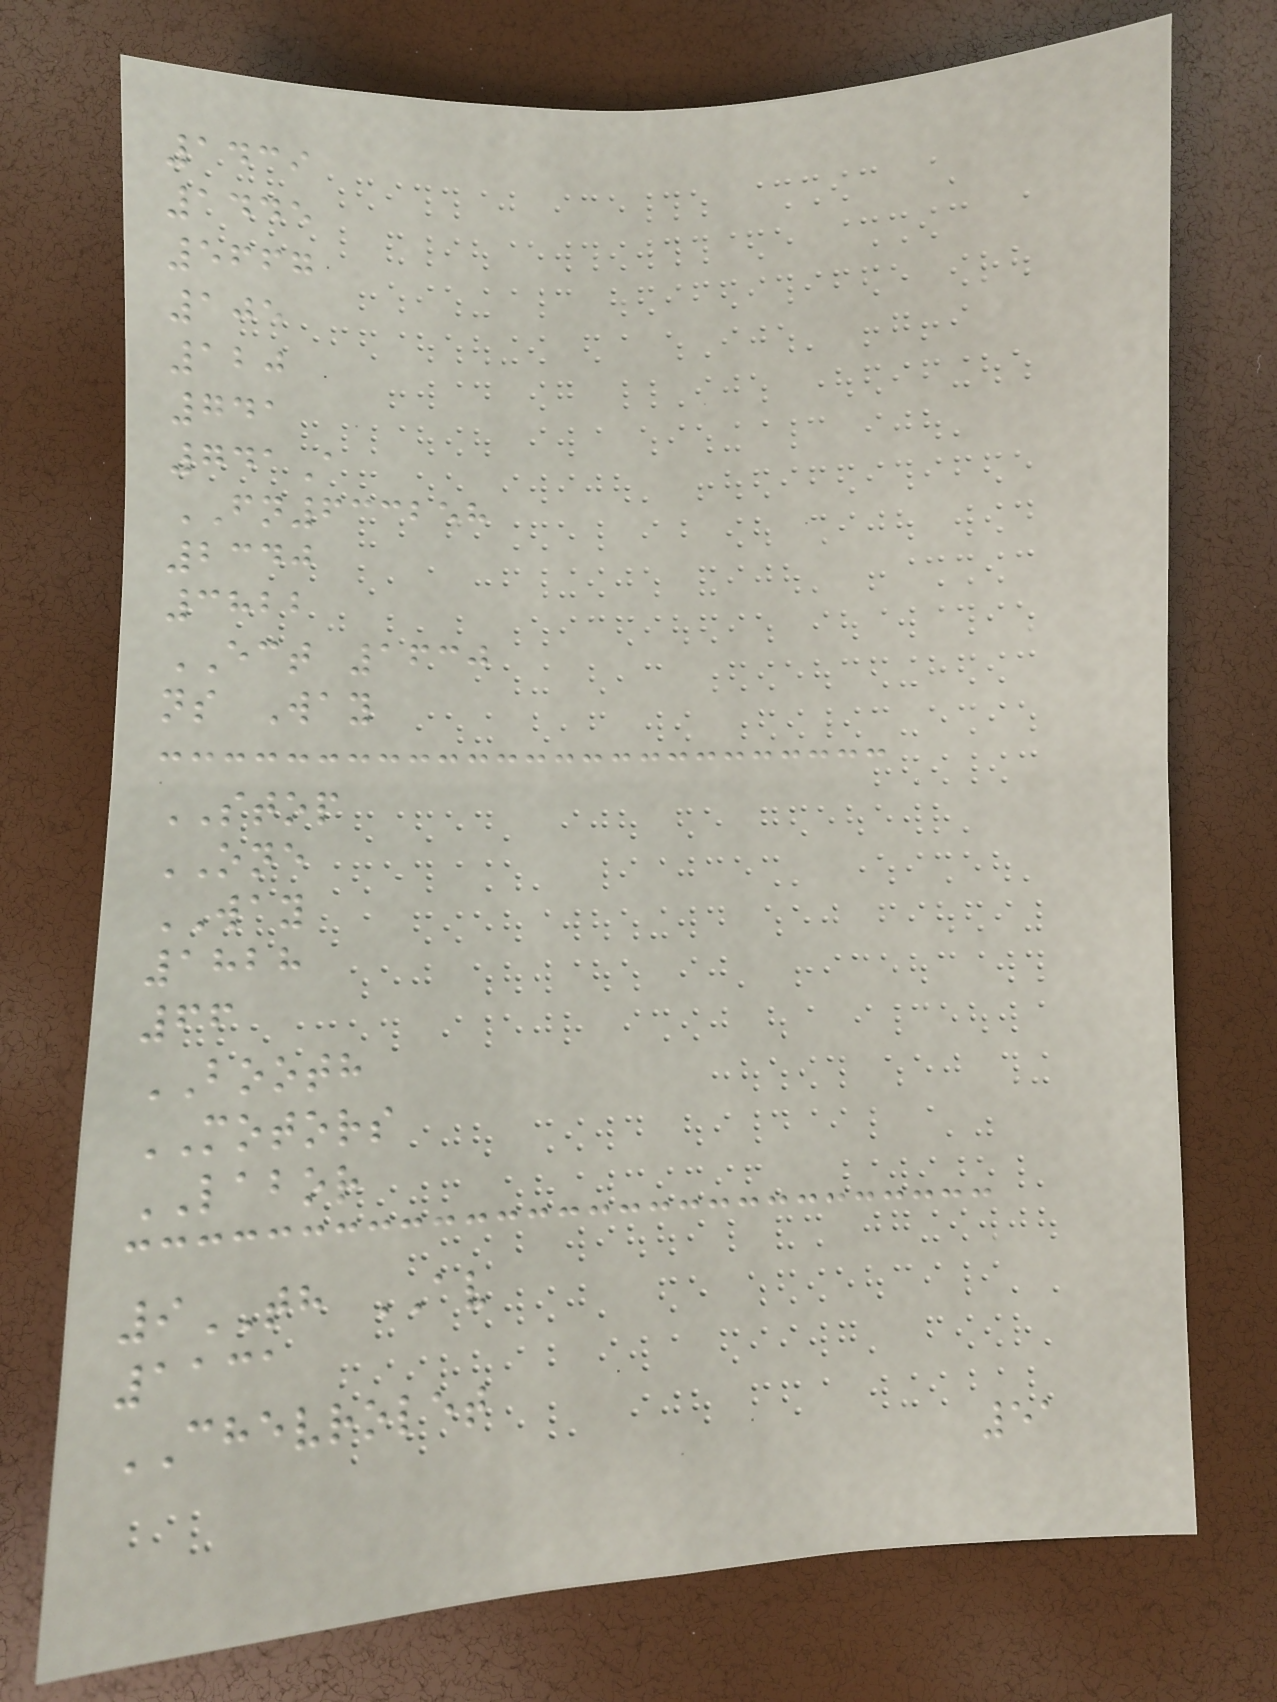1439
1445
5667
105
120
741
741A
FN633258
2340
3822
ECT 1630
ns Way
STOP
ONE
WAY
1828
66
BOOTH
MOTORS
LABOR
9TH AV
1131
CHEVROLET
51
